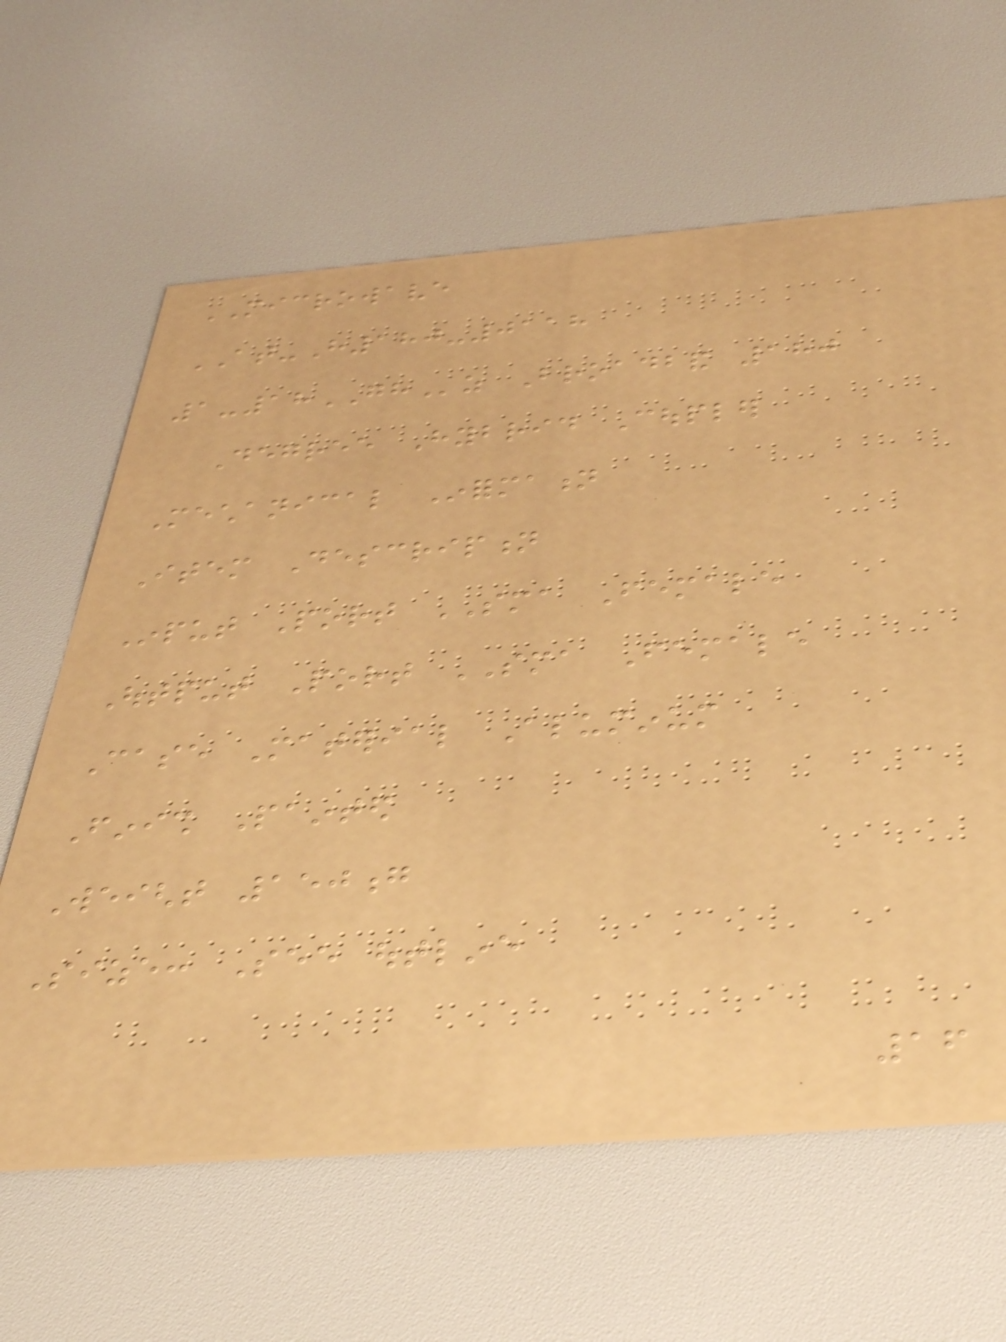MICROWAVE
AT-H180-0118
1-18GHz Broadband 180
Degree Hybrid Coupler
Mechanical Information
Item Description
Input Port SMA Female
Output Port SMA Female
Case Material Aluminum
Finish Painted
Weight 150g
Size: See outline
16
